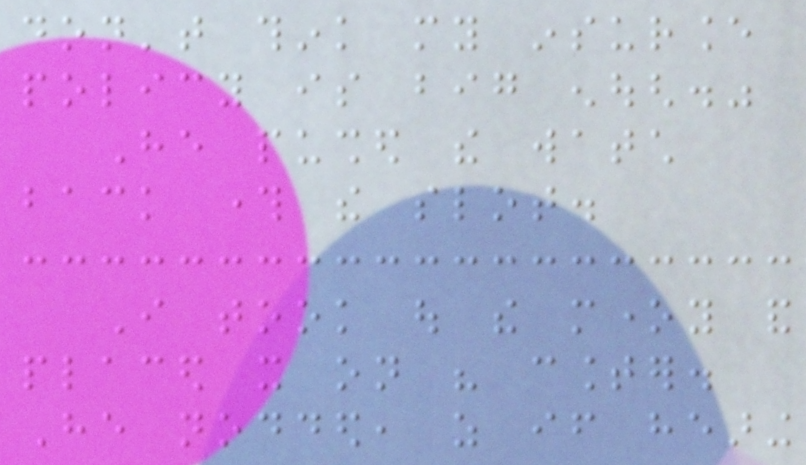don't think my insurance
policy is big enough."
He pushed the watch
back through the slot.
I took out the money and
placed it on his counter.
He nodded, as if hearing
